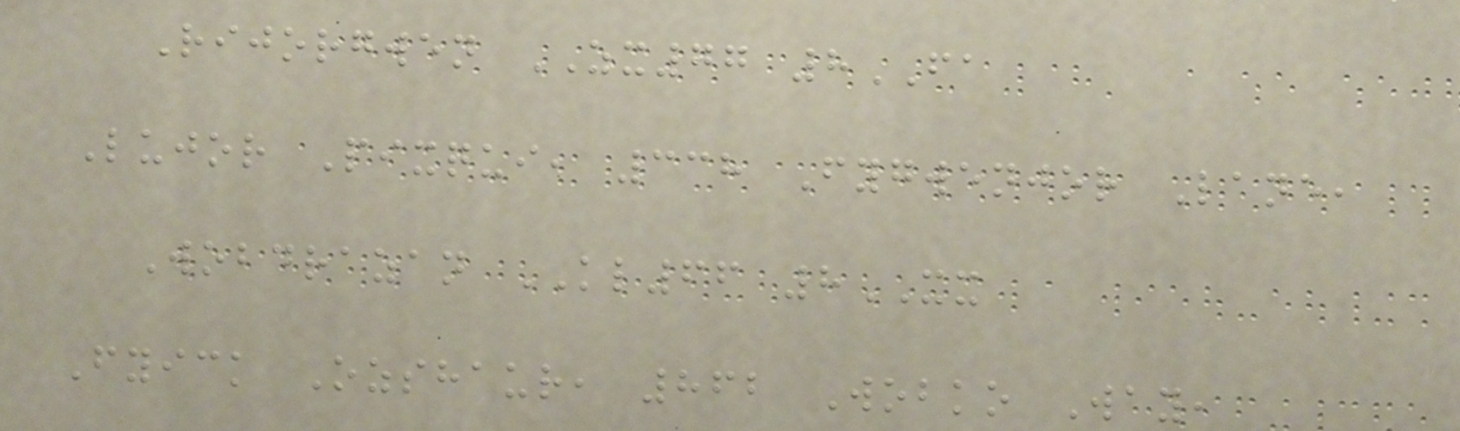Rijorgwen ZX77 8FA
Lujor Pixqui, 338 Fygwenjor Lane,
Wobdrazan KL66 8XX
Fyick Ozshaur, 862 Wobko Way,
